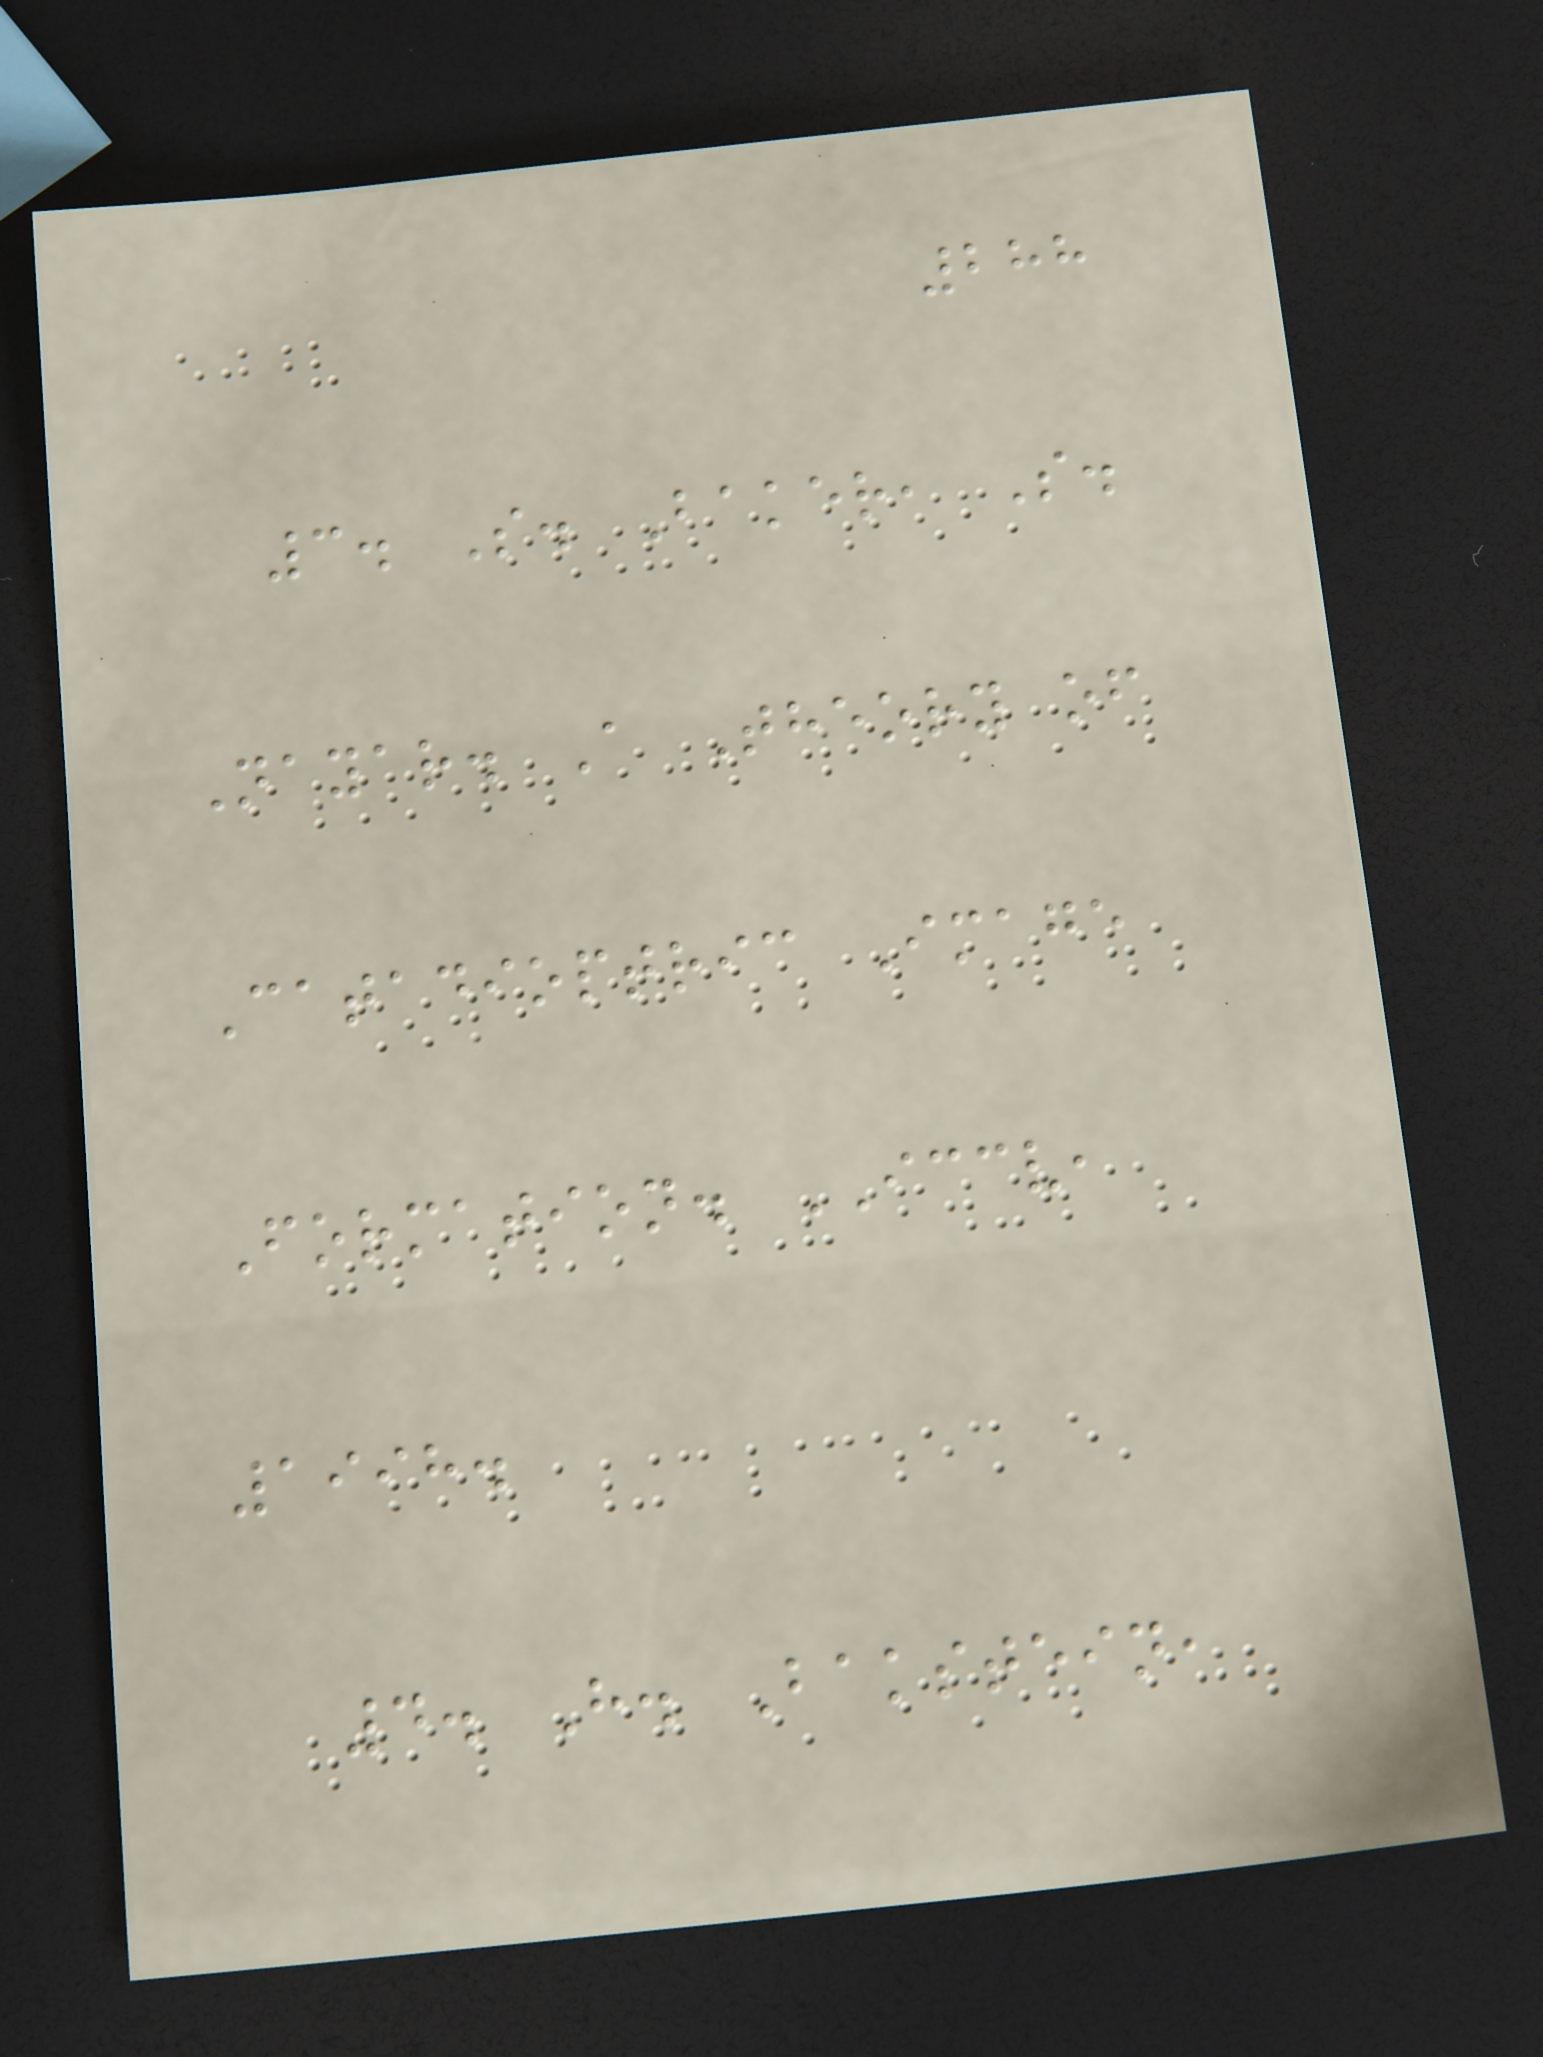288
3. S. Baker, S.
Nayar. A Theory of
Catadioptric Image
Formation. ICCV,
1998.
4. H. Bakstein,
